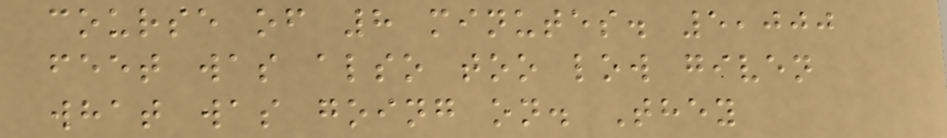course of 8 minutes. 5,000
feet was also too low given
what was going on. They
